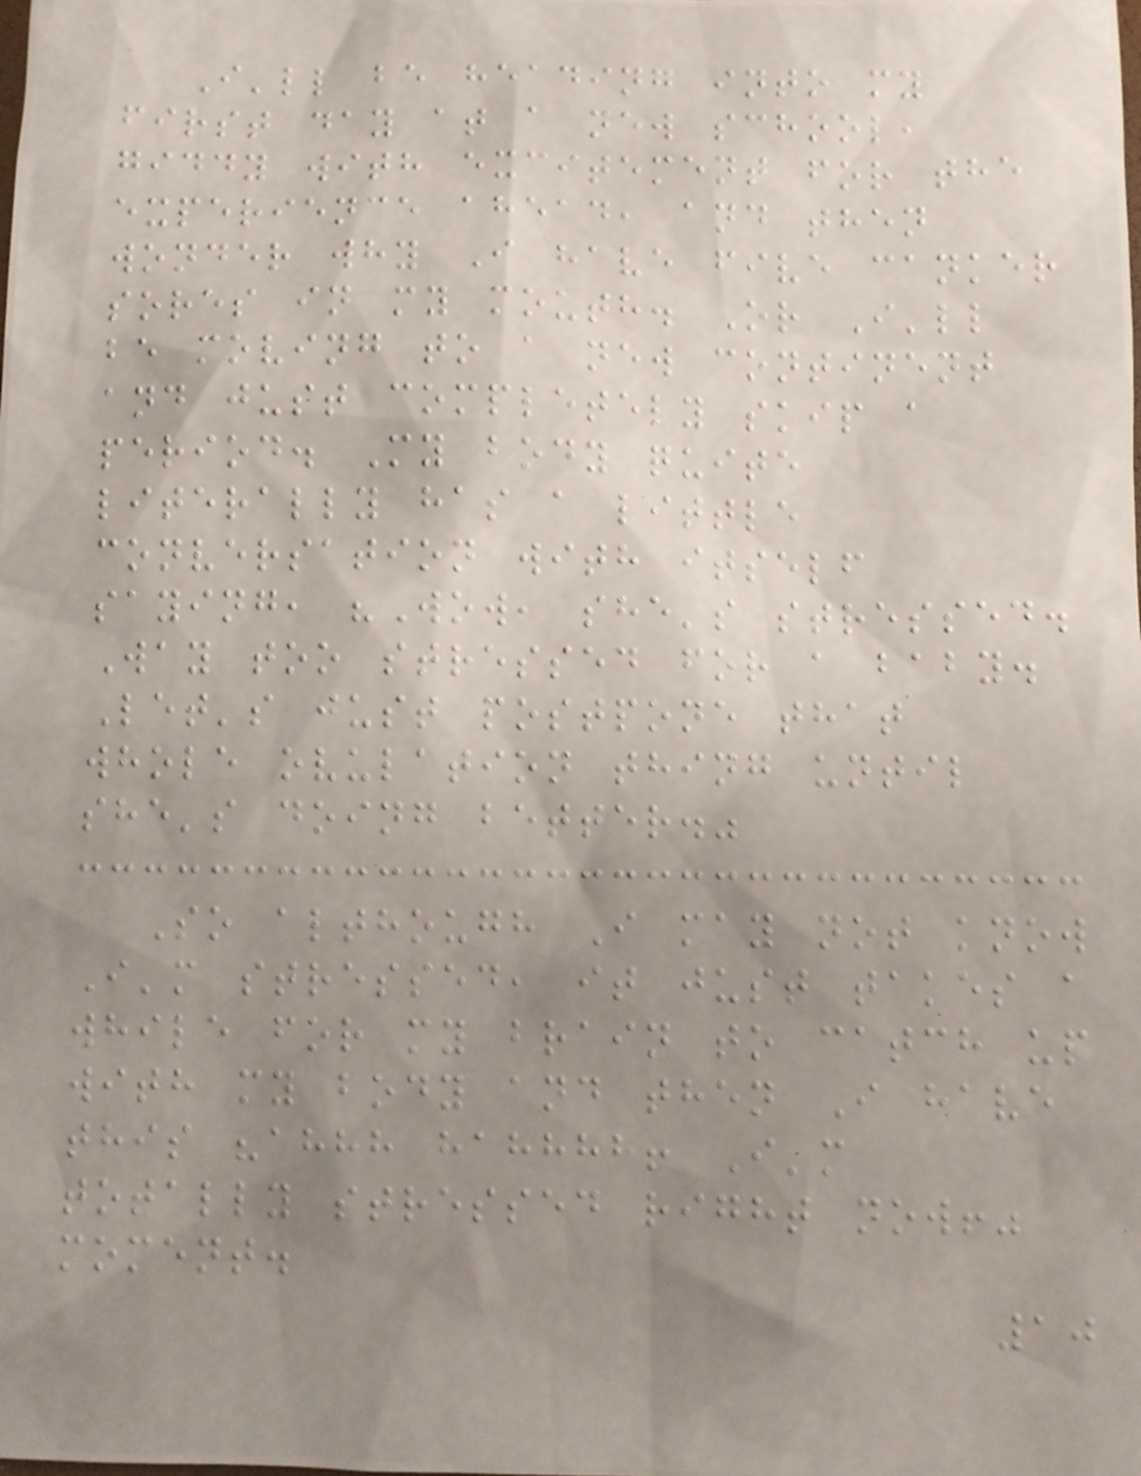I'll be heading into my
first day at a new school,
giddy with excitement for the
experience ahead, and then
wonder why I have five canker
sores in my mouth. Or I'll
be moving to a new continent
and just completely skip a
period. My body quite
literally has a little
conversation with itself
saying, "Wow, she's stressed.
Way too stressed for a baby.
Let's just postpone that
whole ovulation thing until
she's doing better."
So although I may not know
I'm stressed, it just takes a
while for my brain to catch up
with my body and then I have
this "ahhh hahhhh! I'm
totally stressed right now!"
moment.
10
